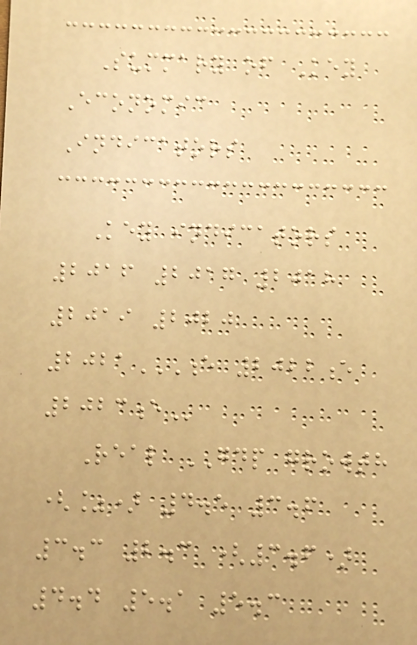Summary of Key
Economic
Indicators
Key indicators
2016 2017 2018
2019 2020
2021E 2022E
2023E
Real GDP growth
(%) 4.5 3.6
3.3 2.3 (3.6)
4.4 5.1 5.3
